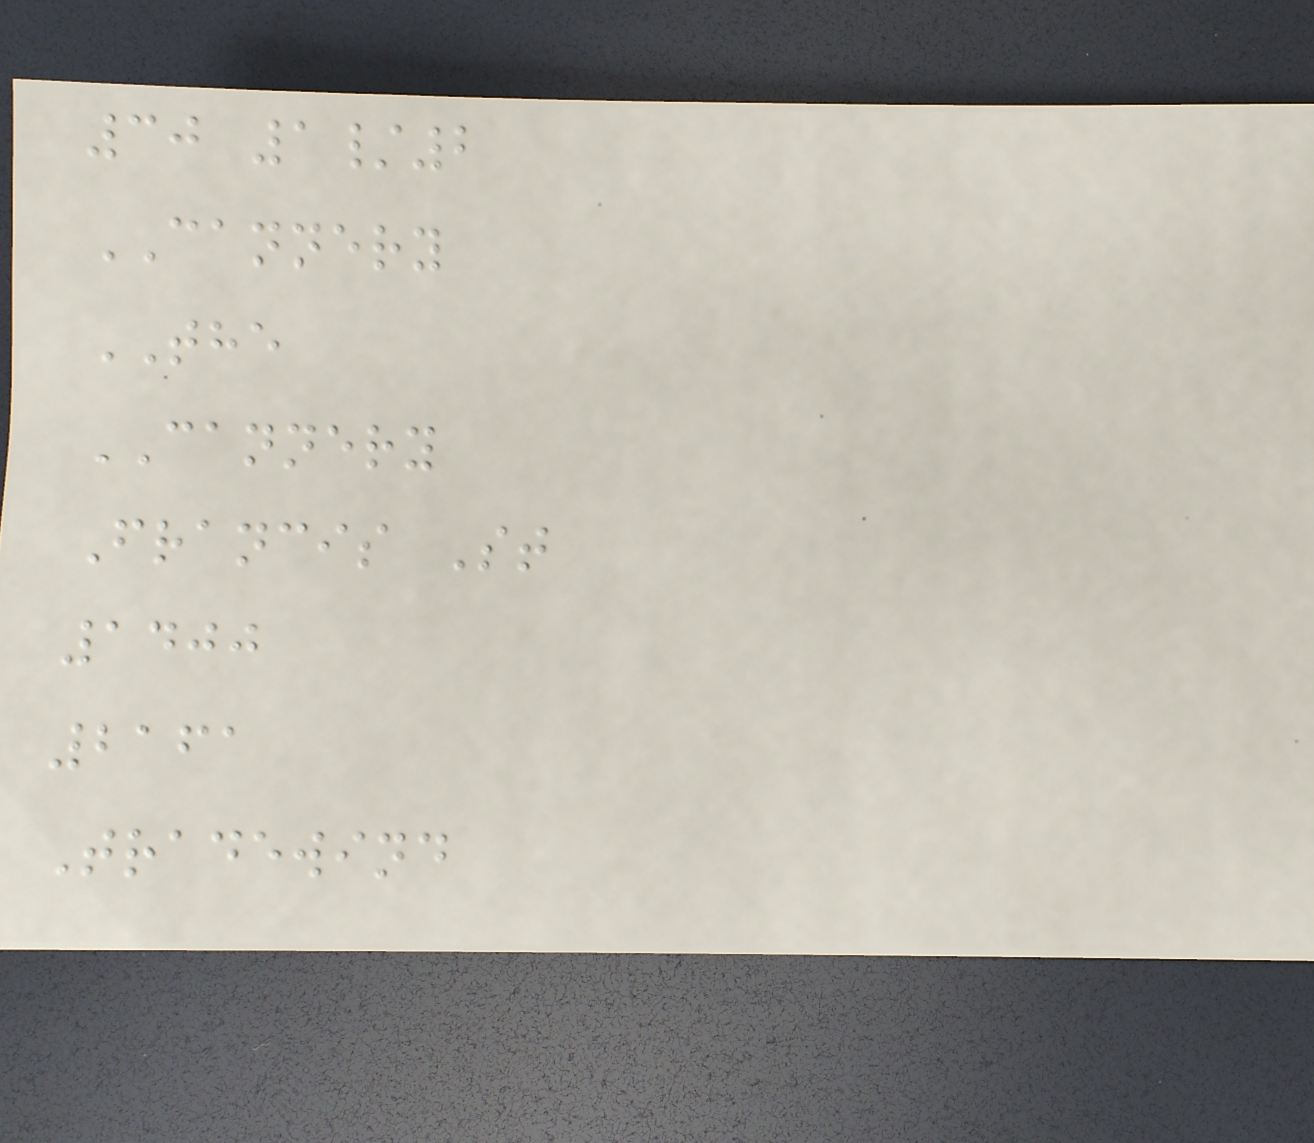30 1/2
CANNERY
THE
CANNERY
Francis St
1400
2161
Tradewind
